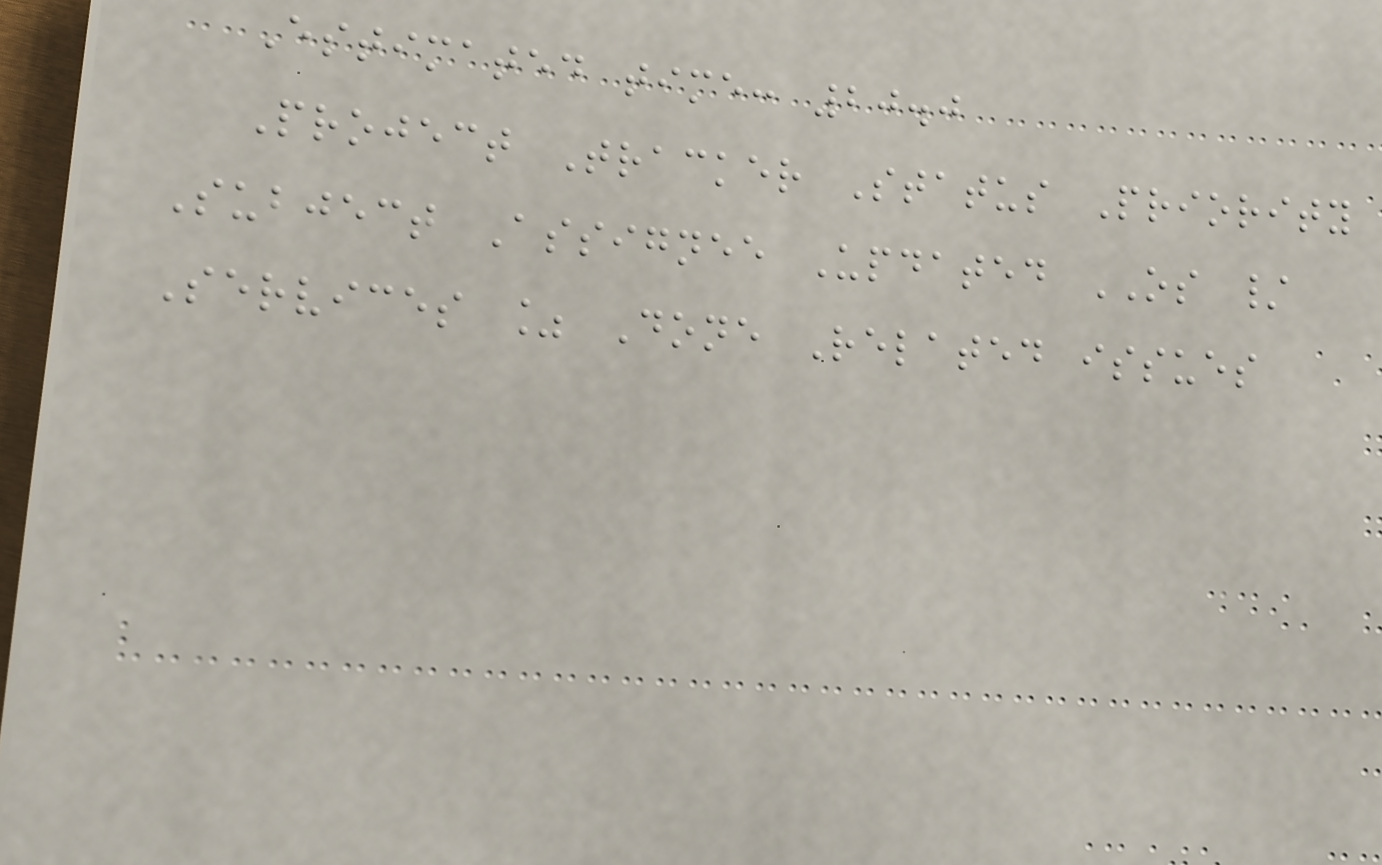Estimated time: 20.0
Project Tracker Status Priority
Subject Assignee Updated OS /
Services % Done Related issues
